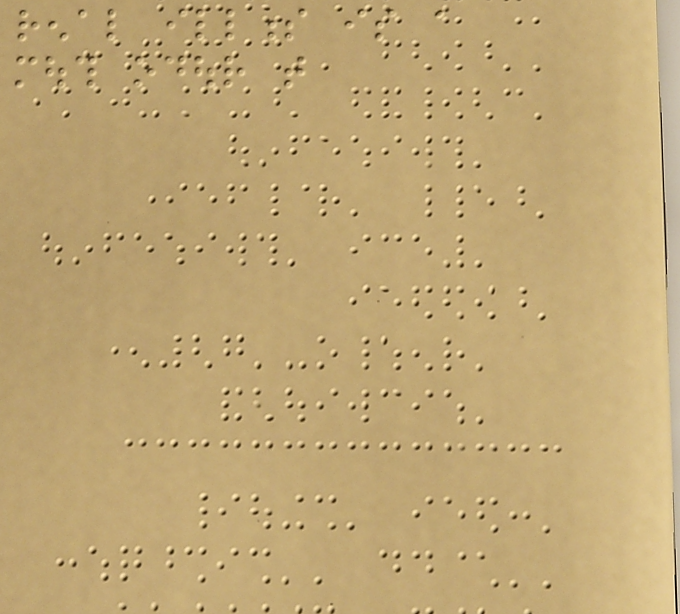renal illness is a
mouth odour that
